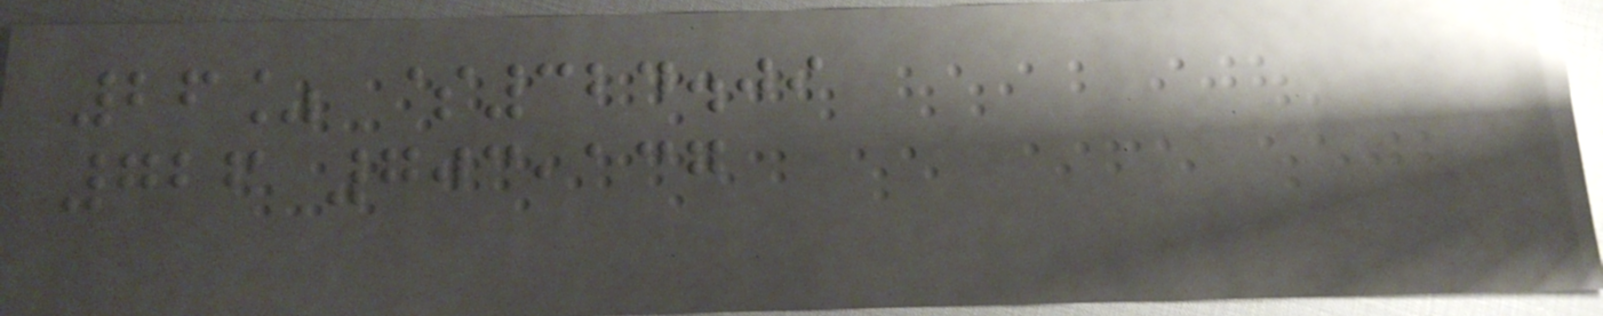26% $324.09
726 703,137
